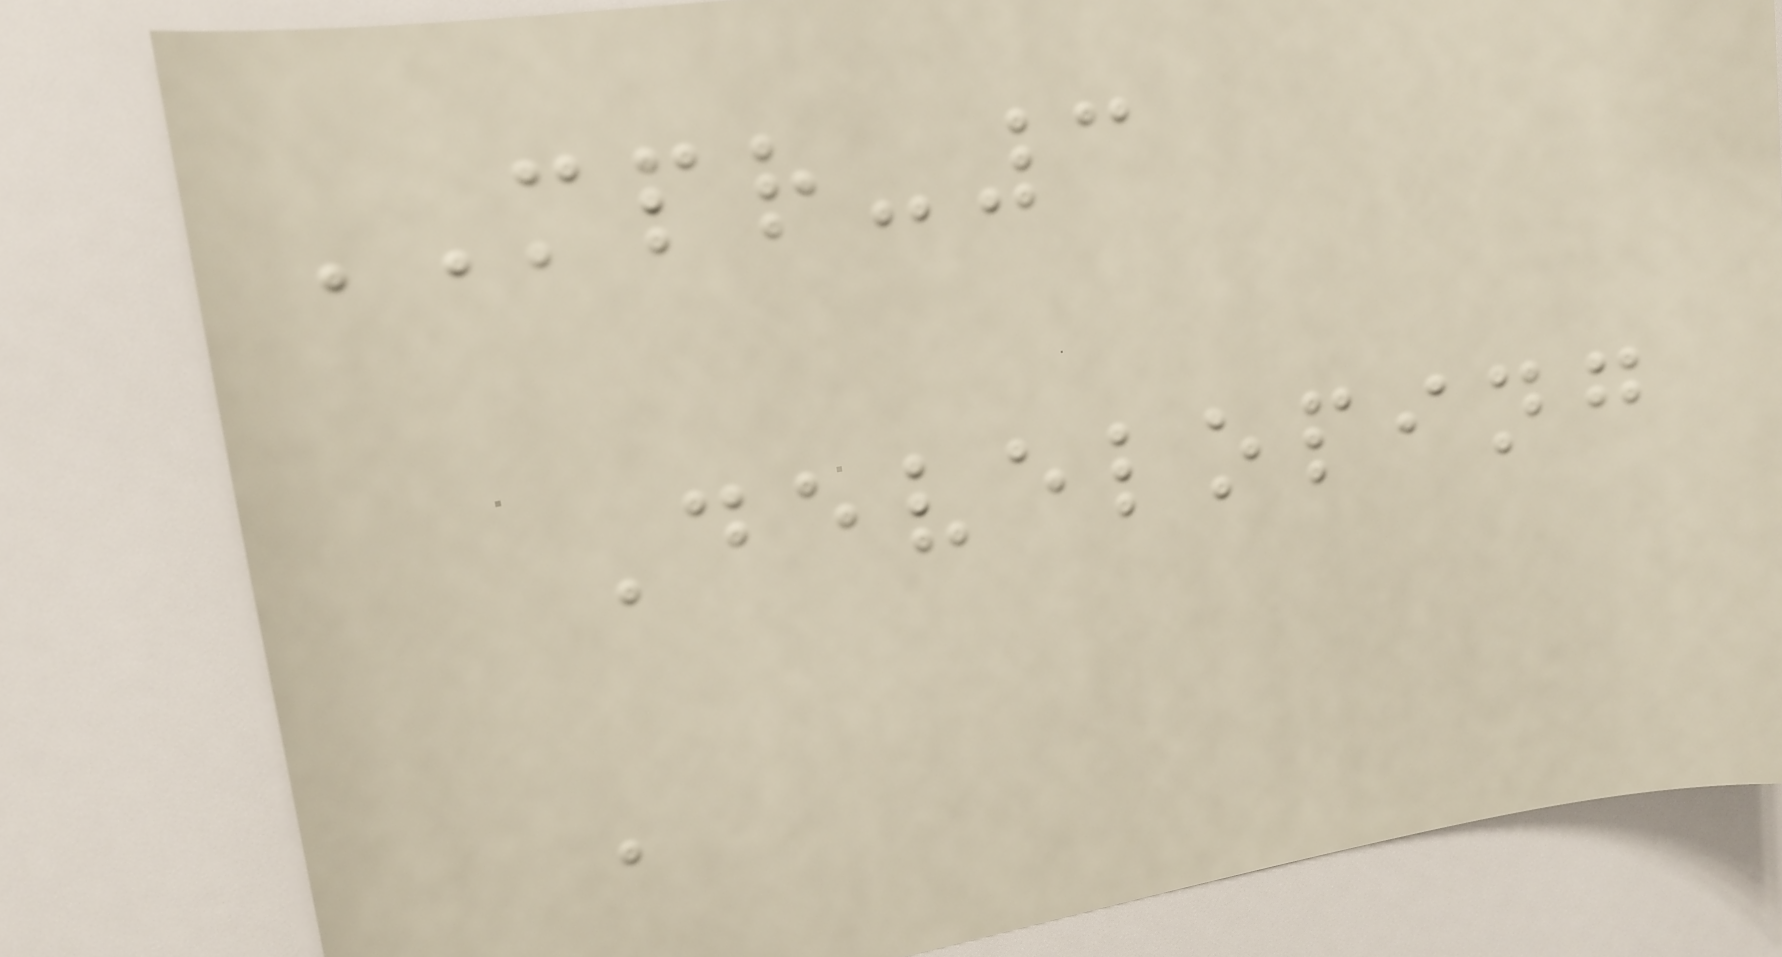MPR-3
Developing
a
